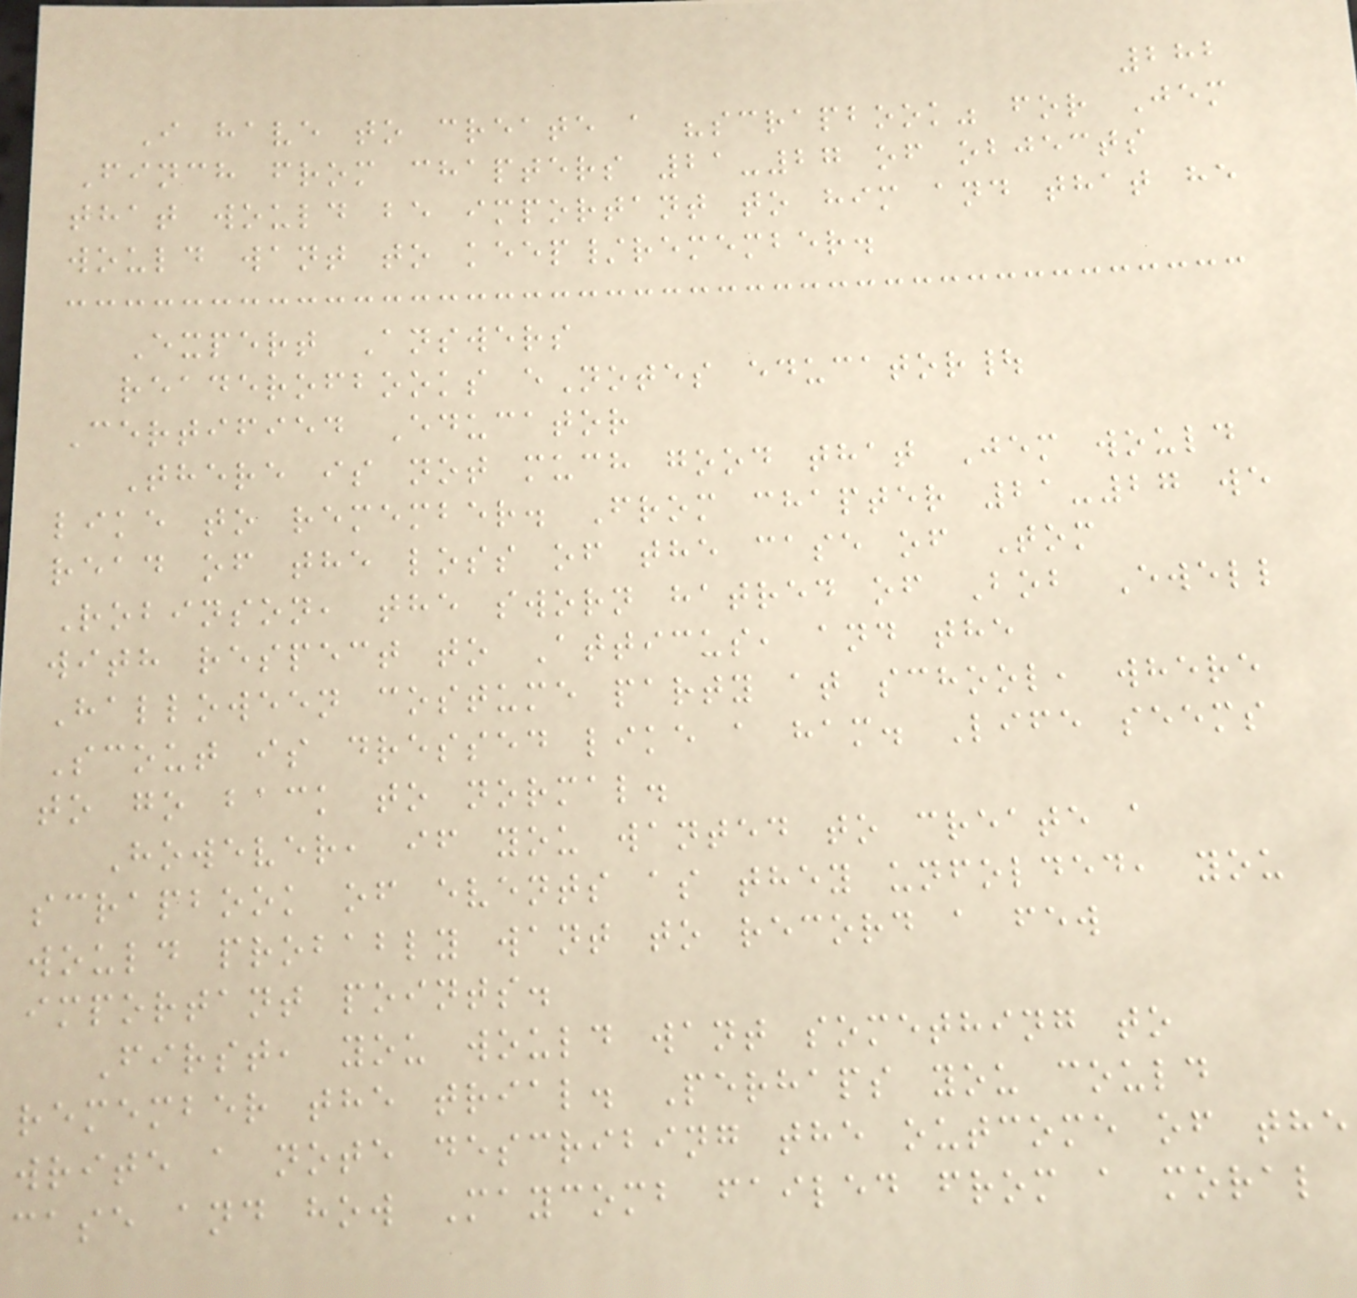282
I have to create a "scrapbook" for Jem
Finch from chapters 21-27 of objects
that would be important to him and that he
would want to keep/remember.
Expert Answers
readerofbooks eNotes educator|
Certified Educator
There is not much good that Jem would
like to remember. From chapter 21-27 we
read of the loss of the case of Tom
Robinson, the sworn hatred of Bob Ewell
with respect to Atticus, and the
Halloween costume party at school, where
Scout is dressed like a ham. Life seems
to go back to normal.
However, if you wanted to create a
scrapbook of events as they unfolded, you
would probably want to record a few
important points.
First, you would want something to
remember the trial. Perhaps you could
write a note describing the outcome of the
case and how Maycomb failed from a moral
